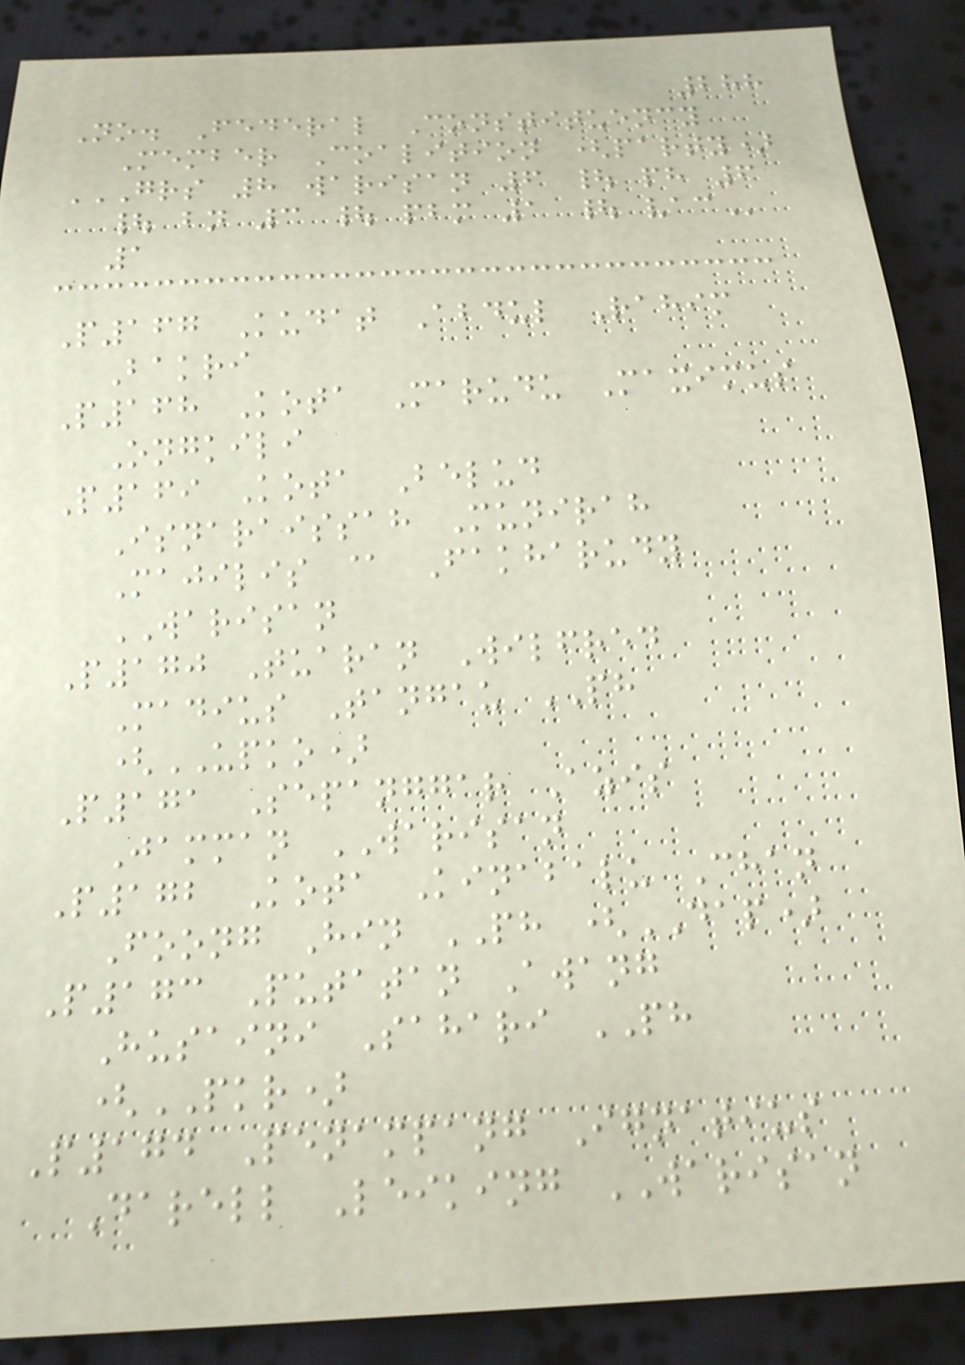288
No. Federal Constituency
Member Coalition (party)
GRS 8 WARISAN 6 | PH 6
| BN 3 | PBM 1 | VAC
1
P167 Kudat Abdul Rahim
Bakri
P168 Kota Marudu Maximus
Ongkili
P169 Kota Belud
Isnaraissah Munirah
Majilis @ Fakharudy
WARISAN
P170 Tuaran Wilfred
Madius Tangau PH
(UPKO)
P171 Sepanggar Azis
Jamman WARISAN
P172 Kota Kinabalu Chan
Foong Hin PH (DAP)
P173 Putatan Awang
Husaini Sahari PH
(PKR)
P174 Penampang Ignatius
Darell Leiking WARISAN
